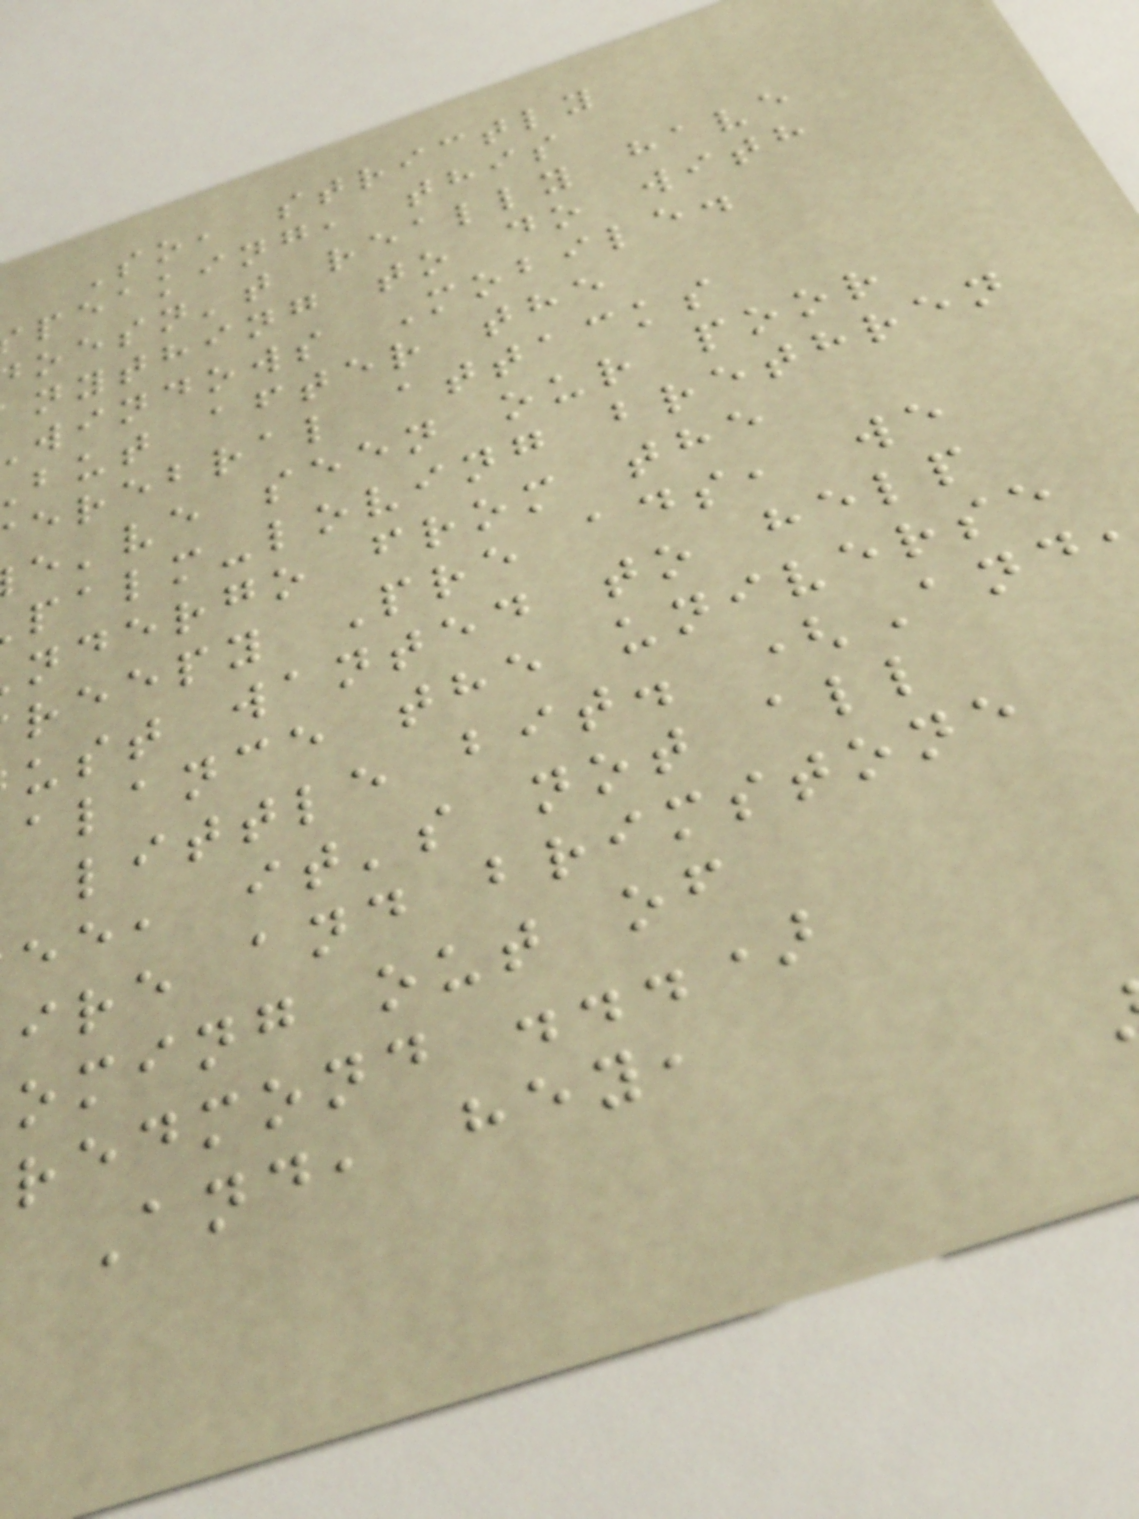So, strictly
peaking, this
oesn't really have
nything to do with
windows Mobile.
but after the
erebral attacks
e've seen our poor
palm-loving brethren
ndergo from the
reepy Pre ads, we
ust wanted to help
alance the universe
little bit. (And
ee, it's not all
ire and brimstone
oming out of
redmond ...)
And, hey,
